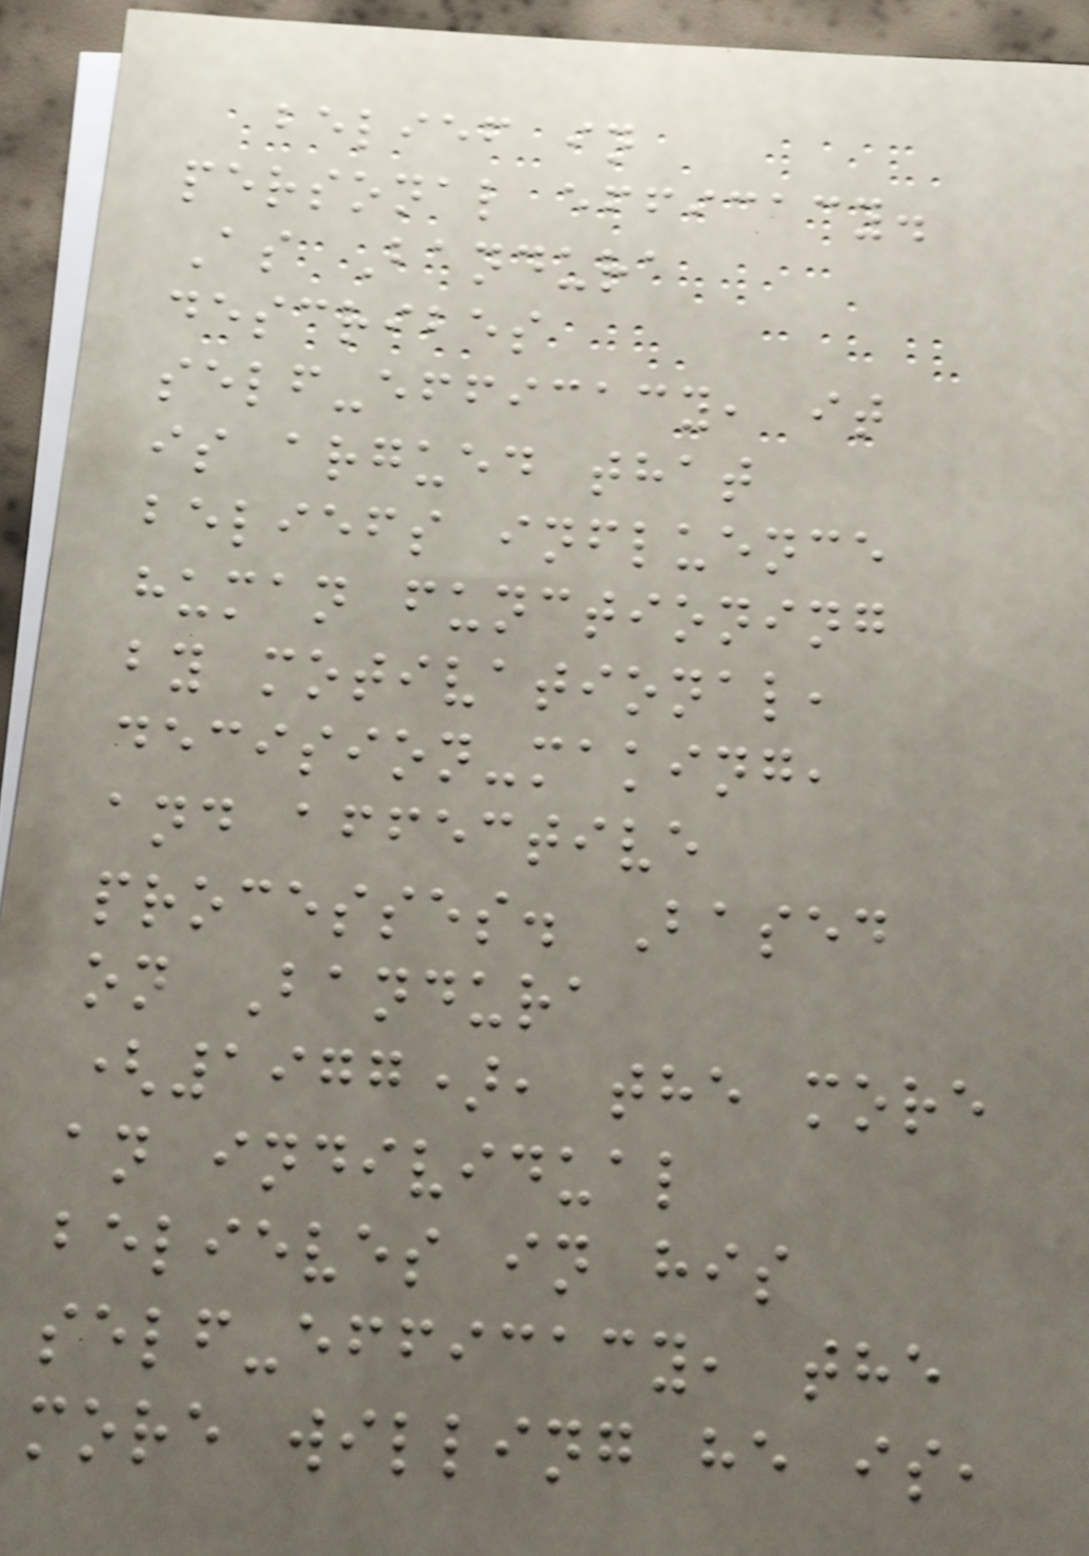belief in
personal efficacy.
As Bandura
describes
self-efficacy, it
is argued that
beliefs influence
human functioning
by motivational,
decision-making,
and affective
processes. Based
on Bandura
(1977), the more
an individual
believes in his
self-efficacy, the
more willing he is,
